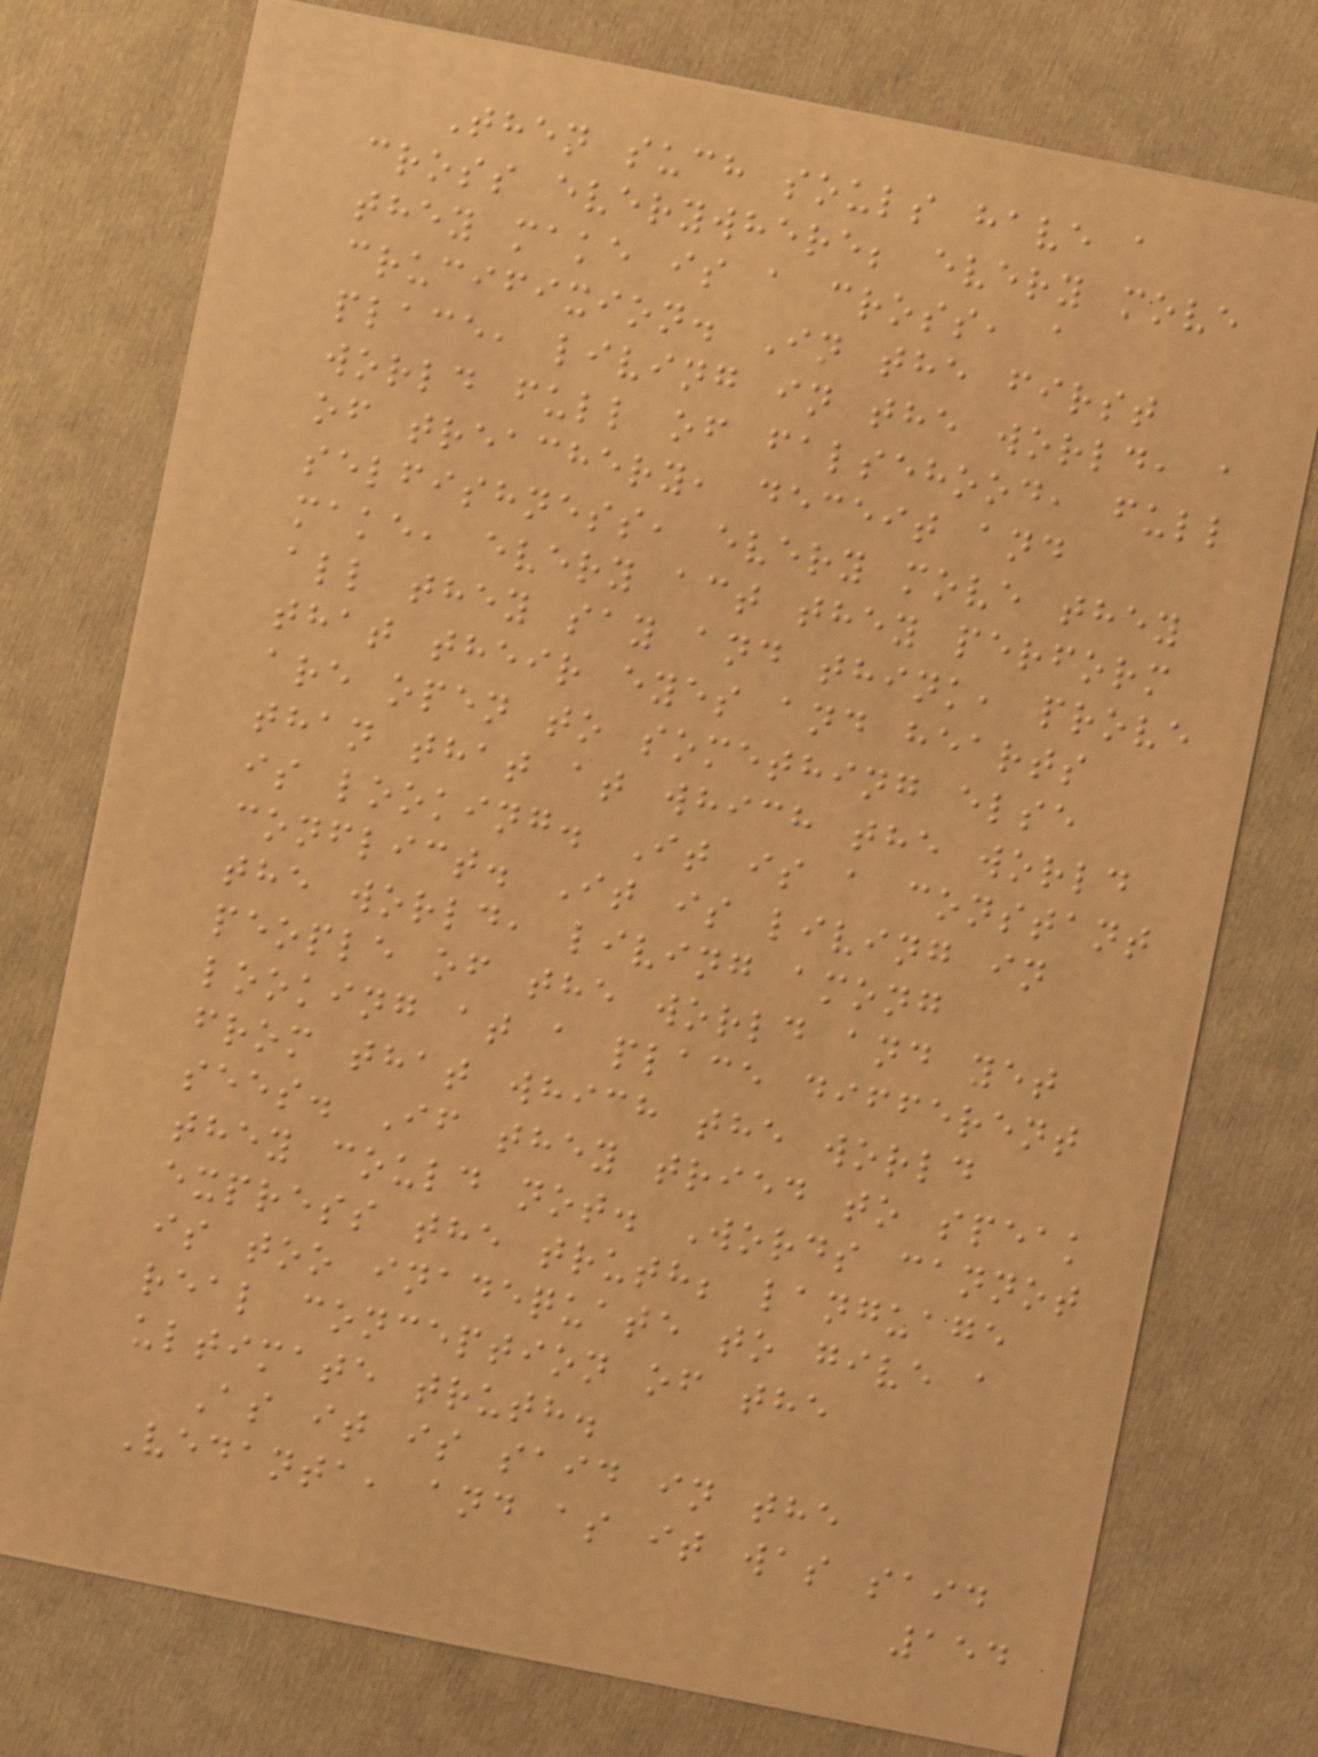Then such souls have a
cross everywhere; every move
they make is a cross, a
crucifixion. In the first
place, living in the world, a
world full of falsehood, full
of treachery, deceit and
selfishness, every move they
make, every act they perform
all they say and think, prove
that their eyes and hearts
are open to something else
than that at which the world
is looking. It is a constant
conflict. It is living in
the world, living among
people of the world and yet
looking at a place different
from that which the world
sees. If they tried to speak
they could not. Words cannot
express the truth; language
is too inadequate to give a
real conception of the
ultimate truth.
As it is said in the
Vedanta, and as it was said
154
